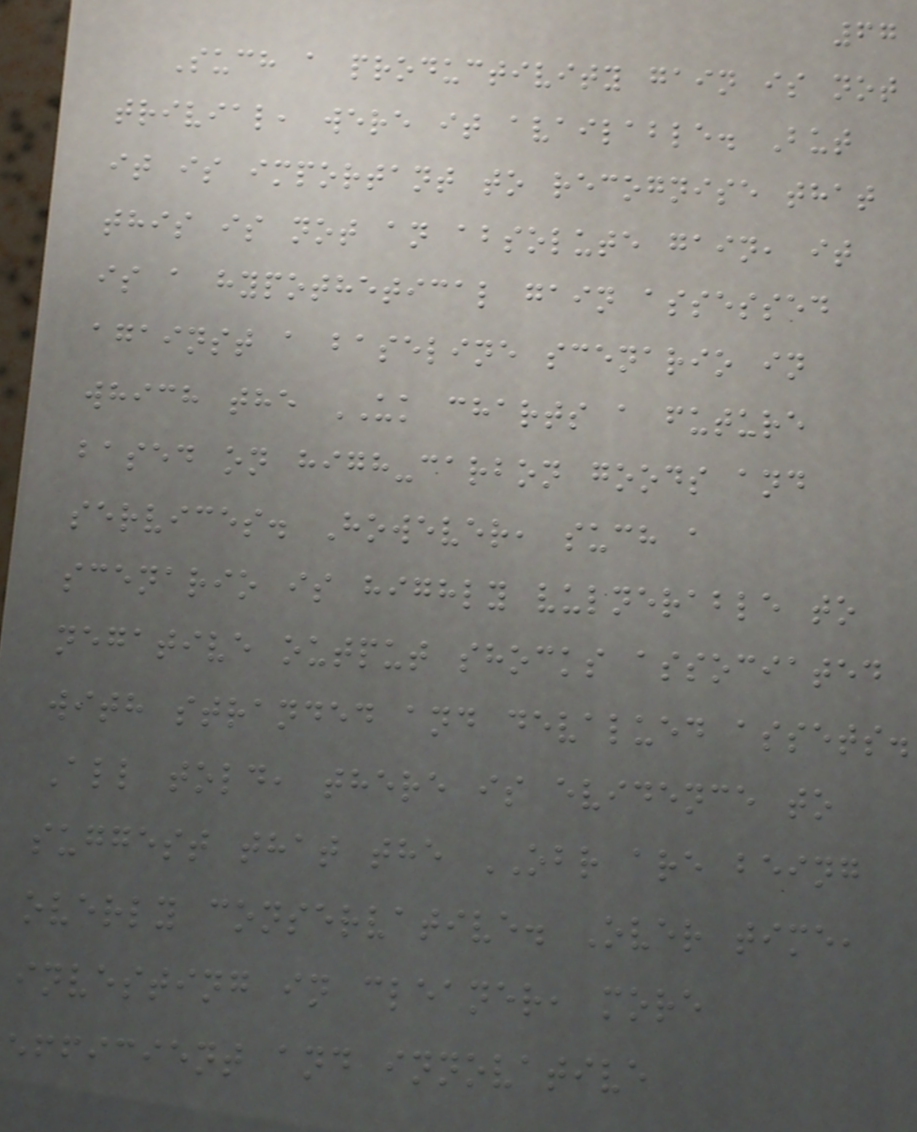67
Such a productivity gain is not
trivial, were it available. But
it is important to recognise that
this is not an absolute gain, it
is a hypothetical gain assessed
against a baseline scenario in
which the UK charts a future
based on high-carbon goods and
services. However, such a
scenario is highly vulnerable to
negative output shocks associated
with stranded and devalued assets.
All told, there is evidence to
suggest that the OBR are being
overly conservative. Over time,
investing in cleaner, more
efficient and innovative
